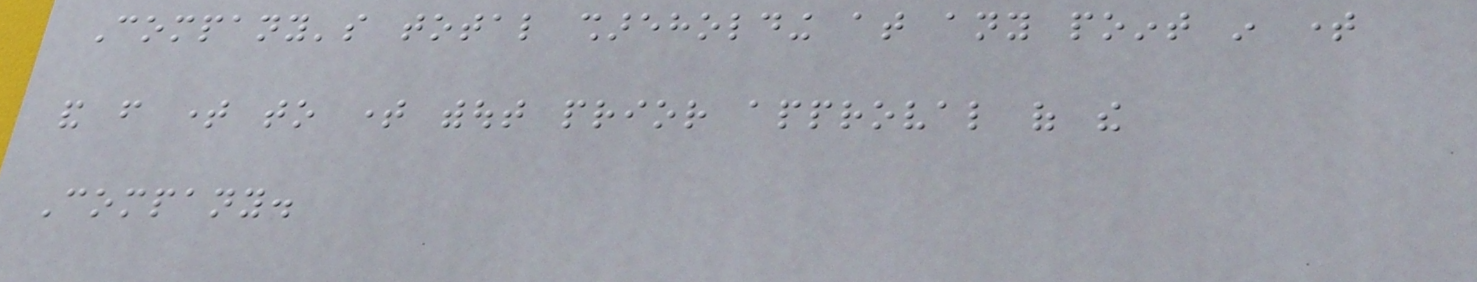Company's total shareholding at any point in time
and from time to time without prior approval of the
Company.
